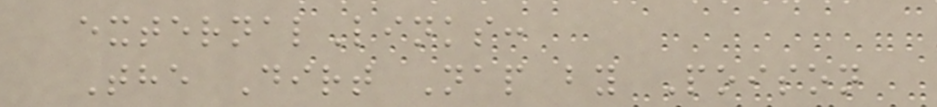externalLinks:
The Dirt Nap by Poison
